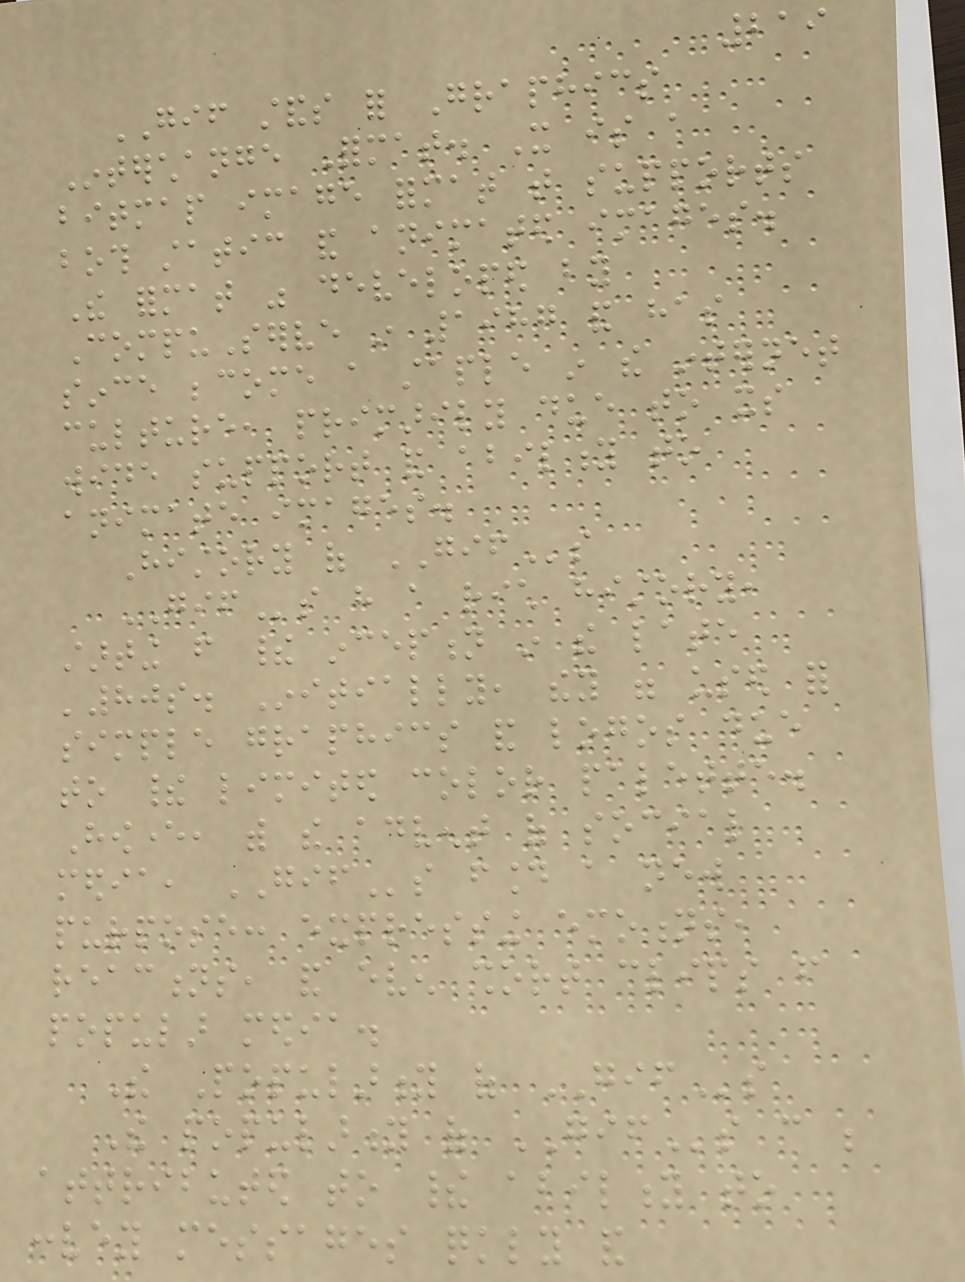219
GIF stands for Graphics
Interchange Format. It is a
bitmap image format that supports
both static and animated images.
The format was developed by
CompuServe in 1987 and has
since become a staple in the internet
culture, primarily due to its
wide support and ability to
animate images.
History of GIFs
GIFs have a rich history,
starting from their inception in the late
'80s. Initially, they were used for
simple graphics and logos due
to their limited color palette.
However, with the advent of social
media, GIFs found a new
purpose: expressing emotions,
reactions, and even short clips from
popular media.
The Popularity of GIFs
The popularity of GIFs can be
attributed to their ability to
convey messages quickly and
